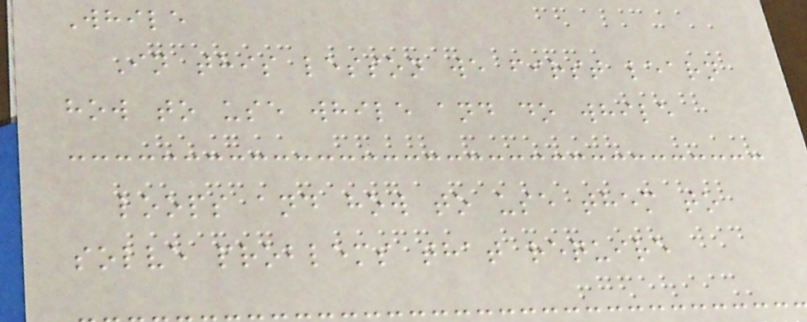While
In this lesson we first learn
how to use while and do while
loops and how to use them to
solve problems that require
